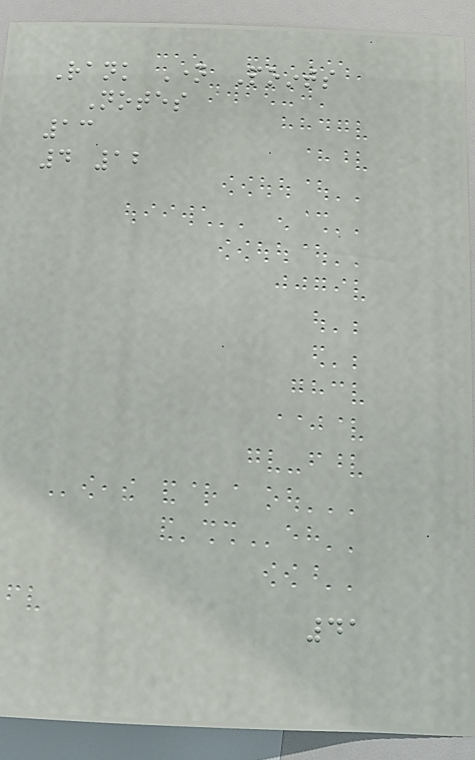Rank Name Points
Notes
13
4 12
41
